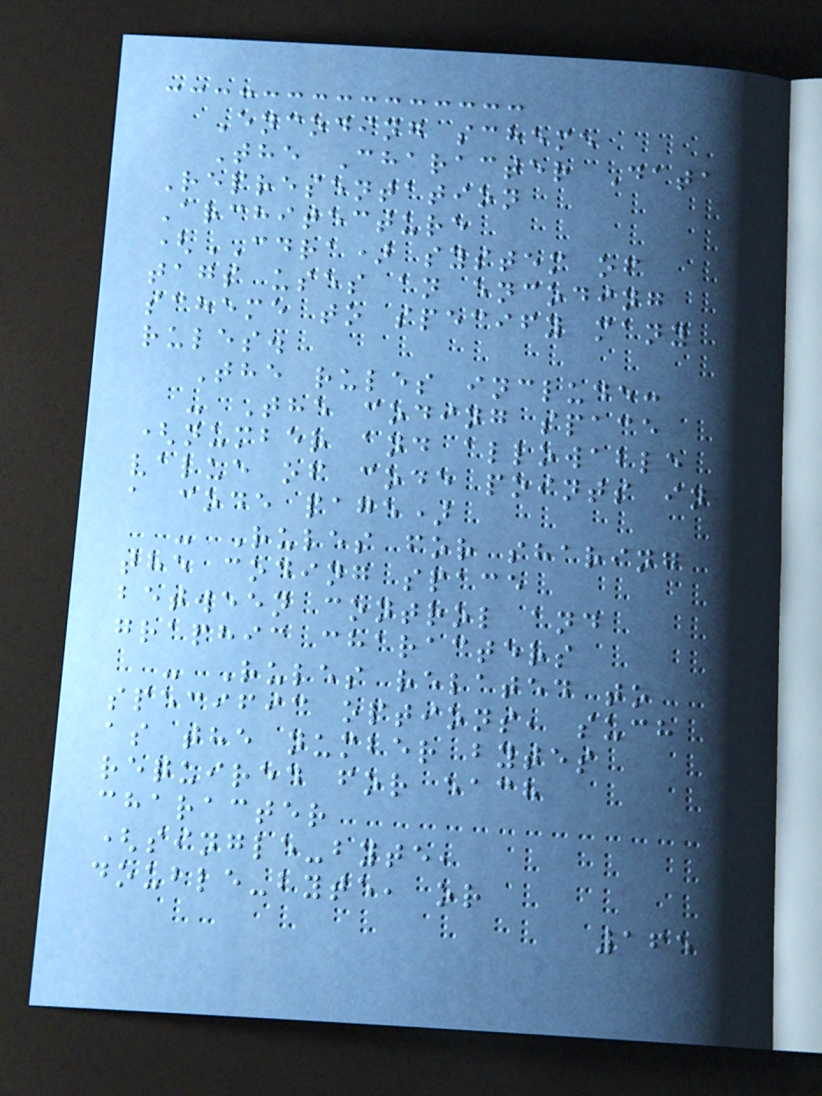Encoding scheme
The Character Data
Representation
Architecture
(CDRA) system of
tags uses an encoding
scheme to specify many
rules.
The rules include:
- The coding space
(number and allowable
value of code points in
a code page)
- Rules for sharing
the coding space
between control and
graphic characters
- Rules related to
specific options, such
as the number bytes
required for each
character
(single-byte,
double-byte, or
165
